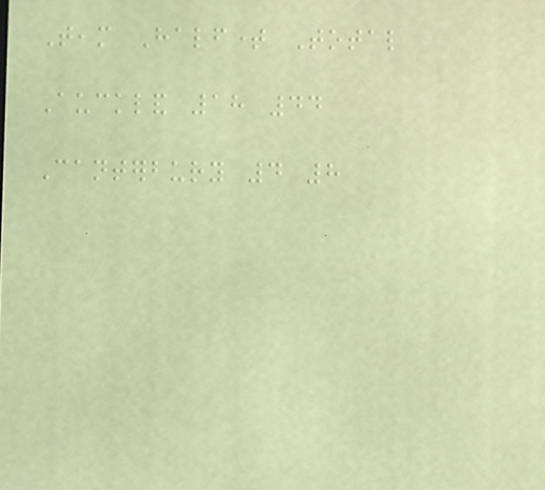Team Halftime Total
Auckland 18 44
Canterbury 4 8
